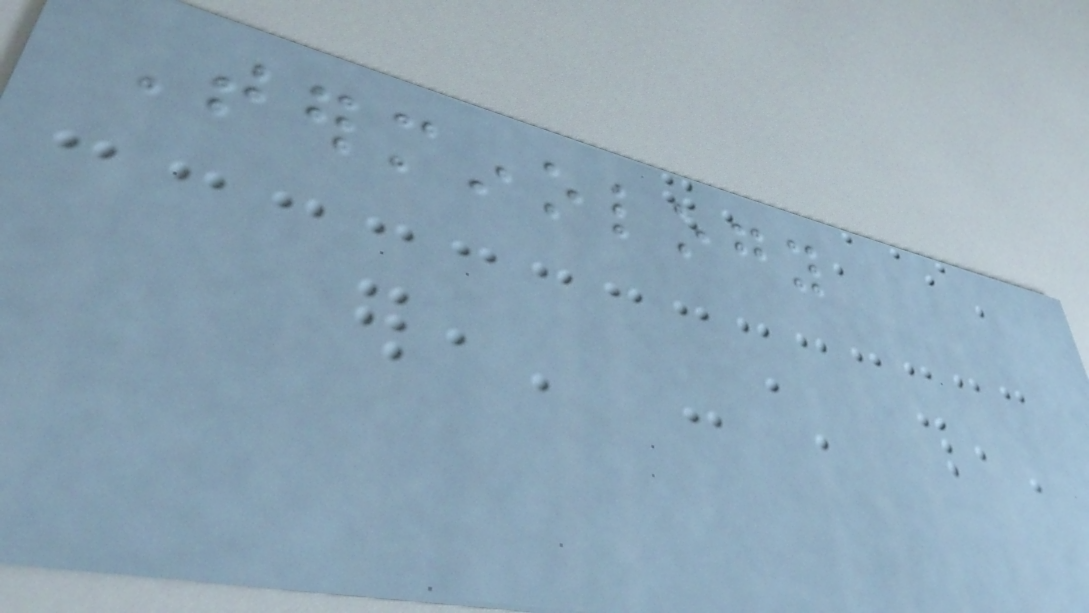Terminology
